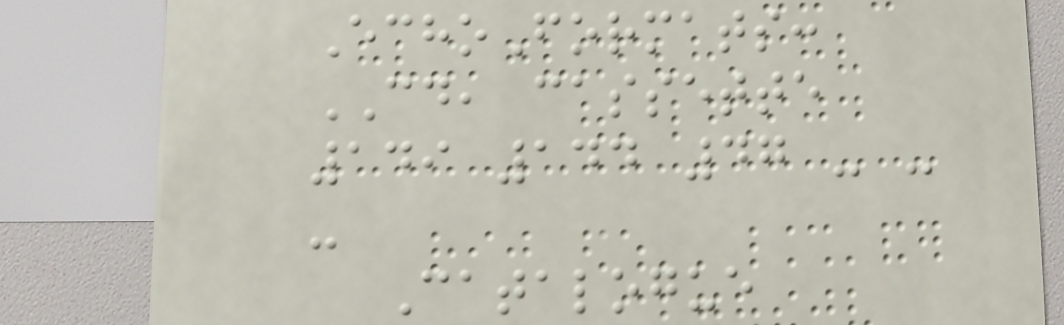EchoFormats:
CD, cassette
149 144 47 - -
-
Catalogue
